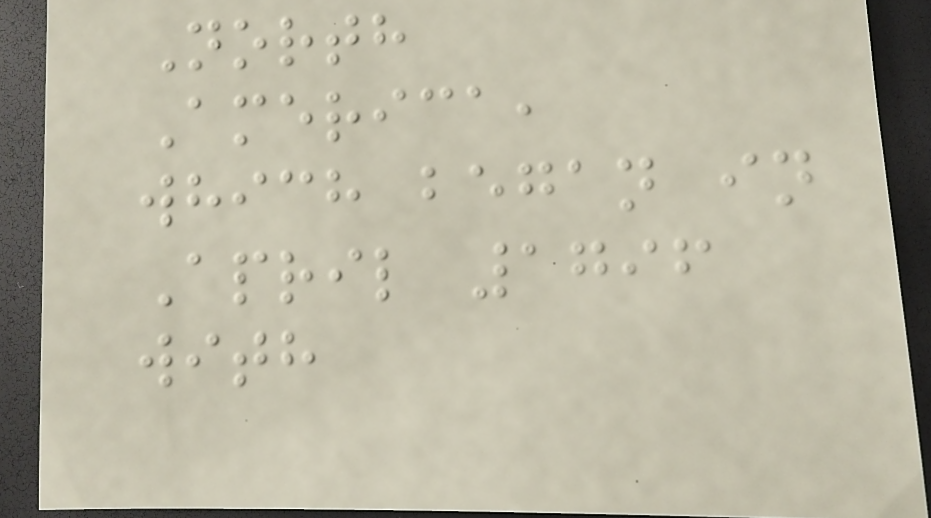North
America,
which began in
April 1796
with
